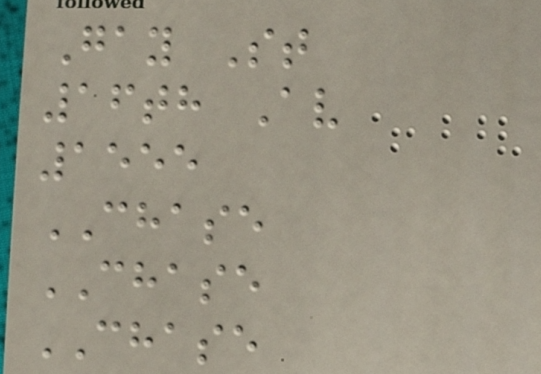Gay St
16th Av
1555
CHASE
CHASE
CHASE
